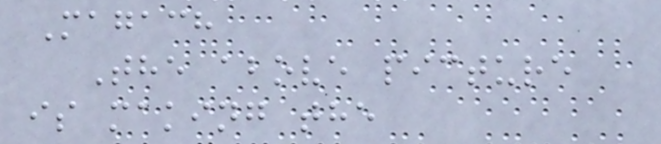Magach
The above picture
is making the
